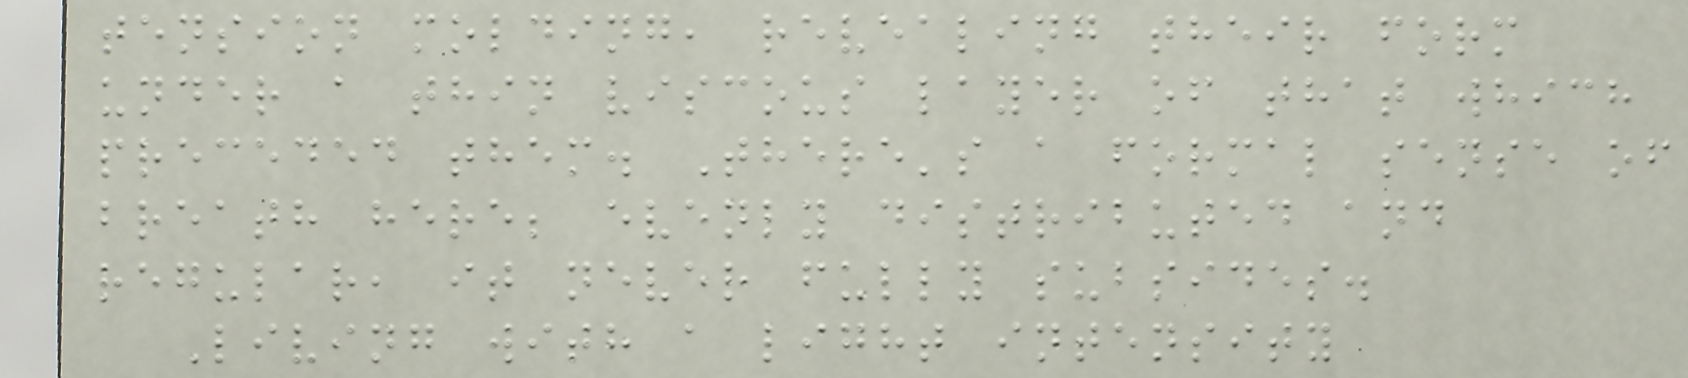tension molding, revealing their form
under a thin viscous layer of that which
preceded them. There's a formal sense of
breath here; evenly distributed and
regular, it never fully subsides.
Living with a light intensity
